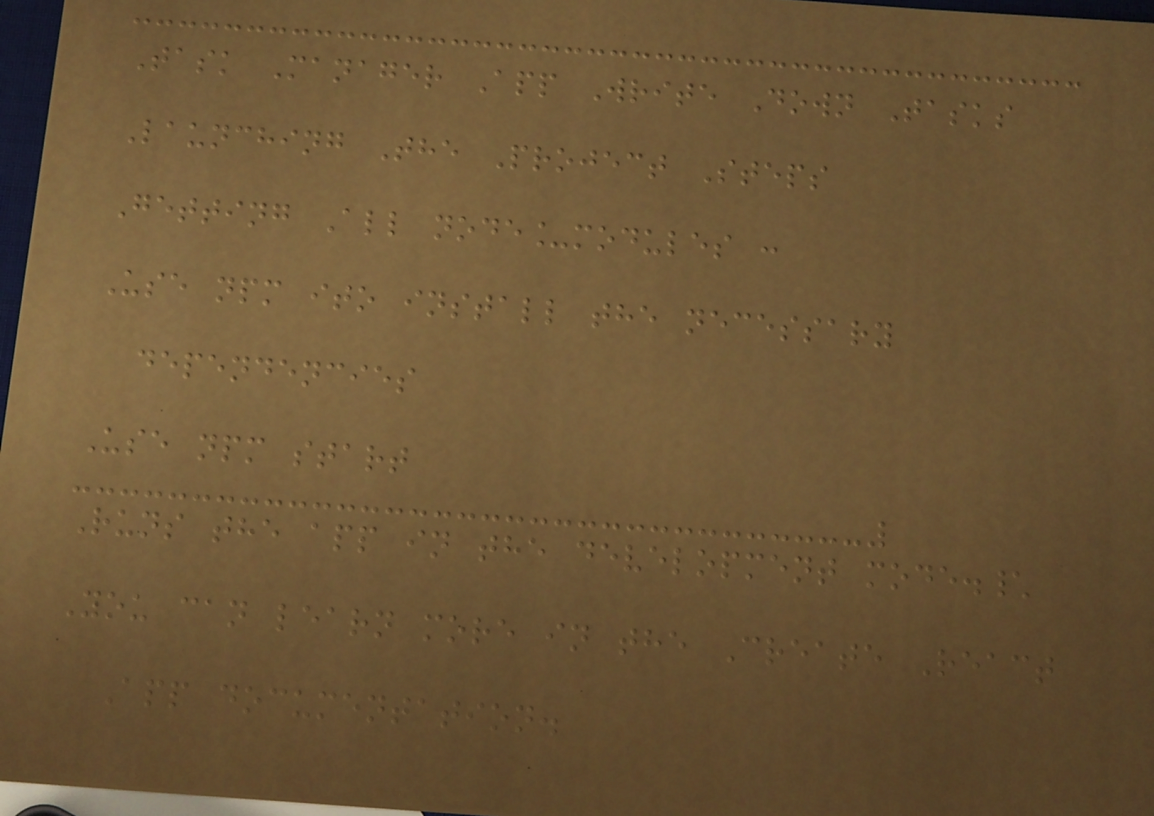Task Manager App Write Down Tasks
Launching The Project Steps
Getting All node_modules :
Use npm ito install the necessary
dependencies
Use npm start
Runs the app in the development mode.\
You can learn more in the Create React
App documentation.
